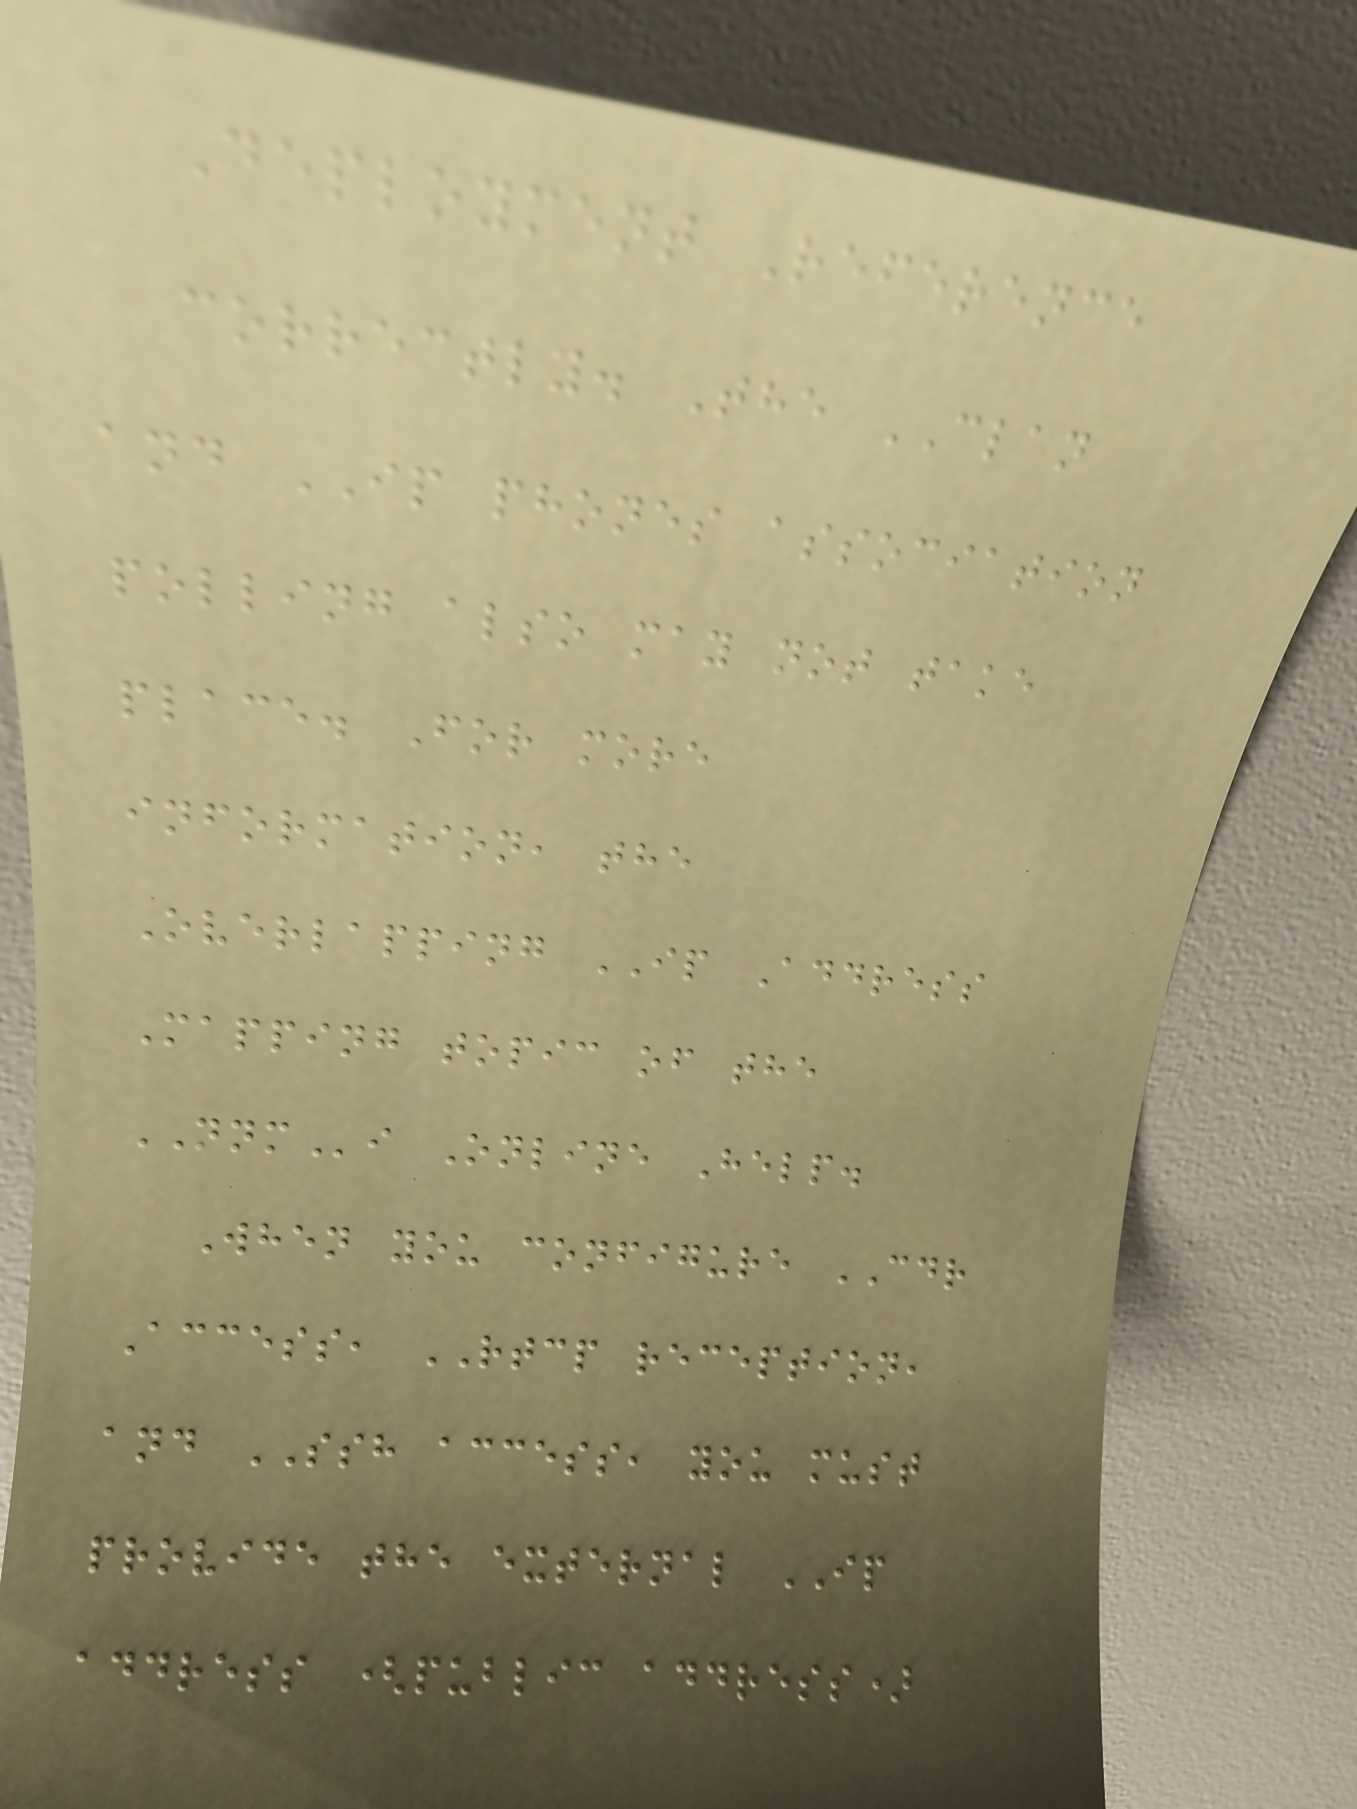Deployment Reference
correctly. The CLAN
and IP phones association
polling also may not take
place. For more
information, the
Overlapping IP Address
Mapping topic of the
NNMi Online Help.
When you configure CDR
Access, RTCP reception,
and SSH access, you must
provide the external IP
address (public address)
